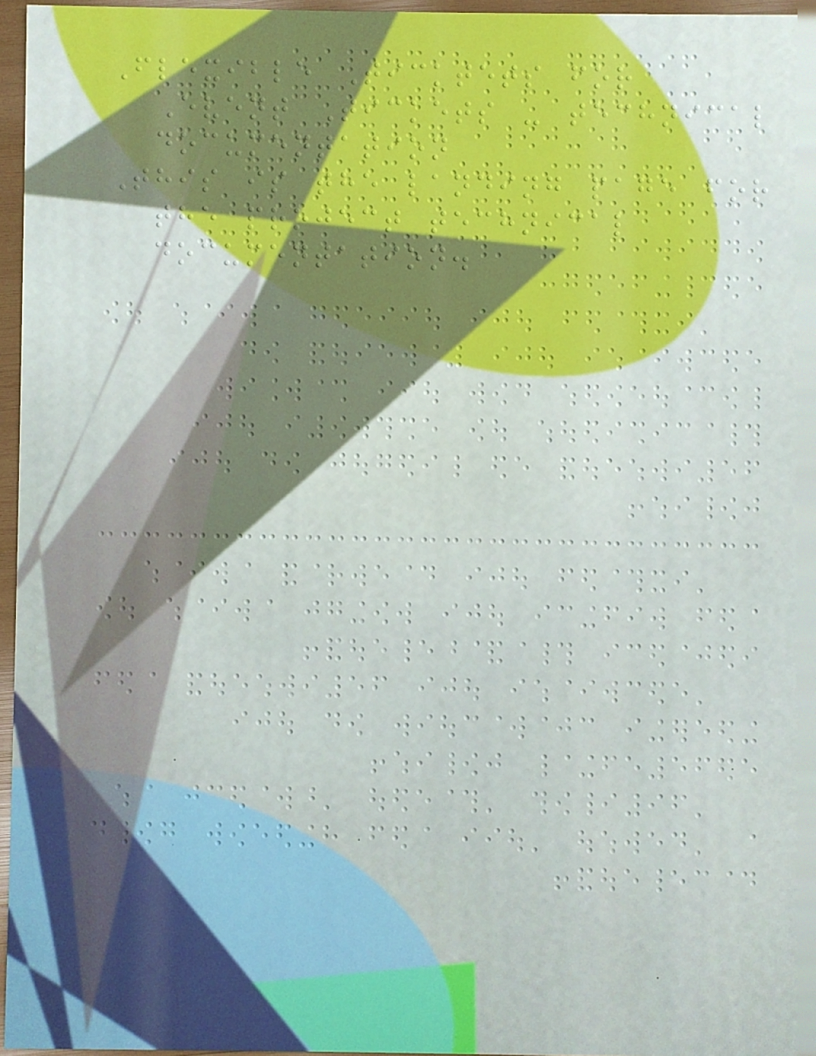Flexible Ticktets for
Event Tickets - technical
documentation
This is the landing page for
the project technical
documentation.
